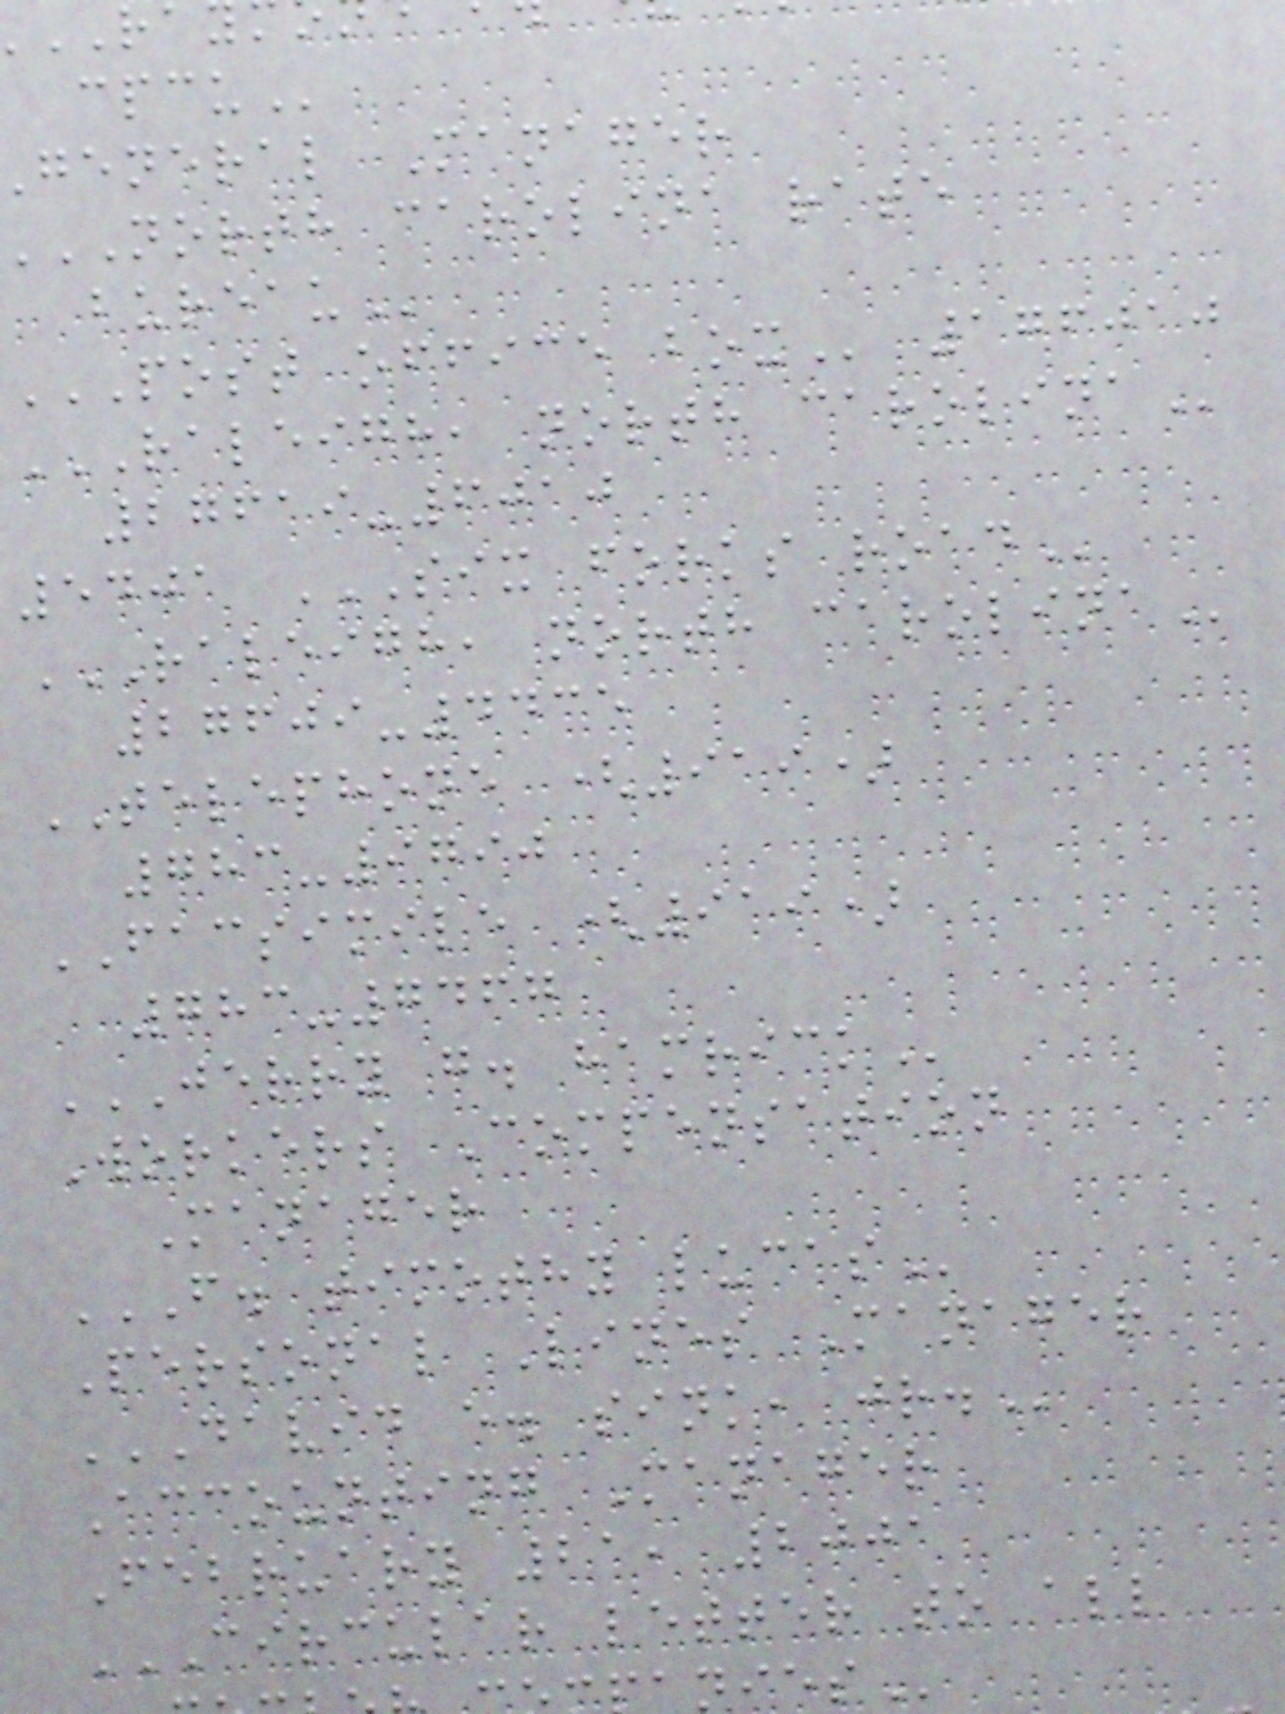general Manager
NORTH carolina rate
POST OFFICE BOX 176010
RALEIGH, NORTH CAROLINA
27619-6010
5401 SIX FORKS ROAD
RALEIGH, NORTH CAROLINA
27609-4435
TELEPHONE (919)
783-9790
FACSIMILE (919)
783-7467
JERRY G. HAMRICK
Workers Compensation
Manager
F. TIMOTHY LUCAS
Personal Lines Manager
DAVID E. SINK, JR.
Accounting Manager
February 21, 2001
CIRCULAR LETTER TO ALL
